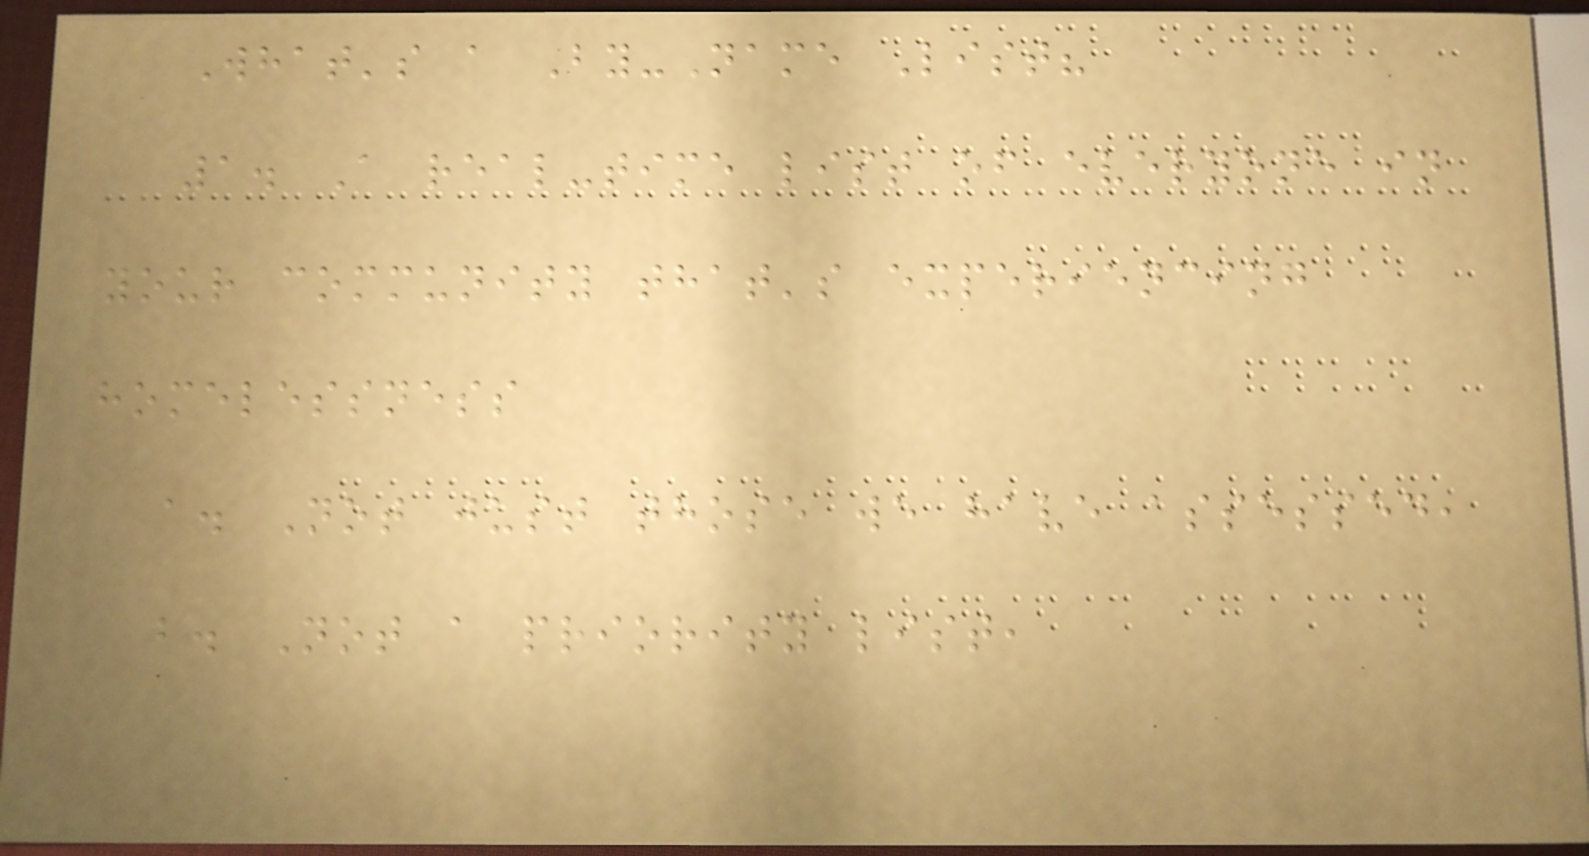What's a By-Name List?
1. A real-time list of everyone in
your community that's experiencing
homelessness
a. Not just those we have assessed,
b. Not a priority list,
